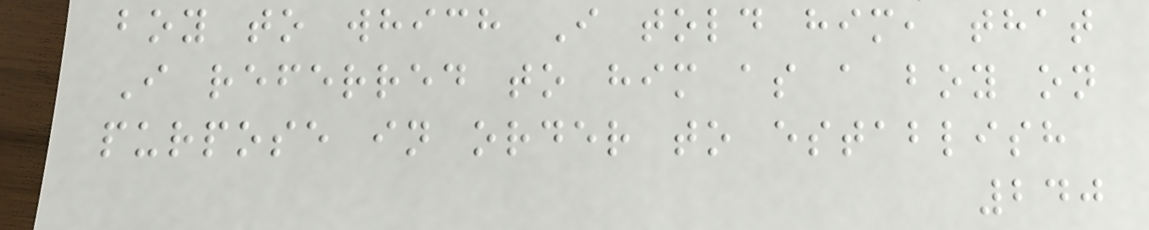boy to which I told him, that
I referred to him as a boy on
purpose in order to establish
240
